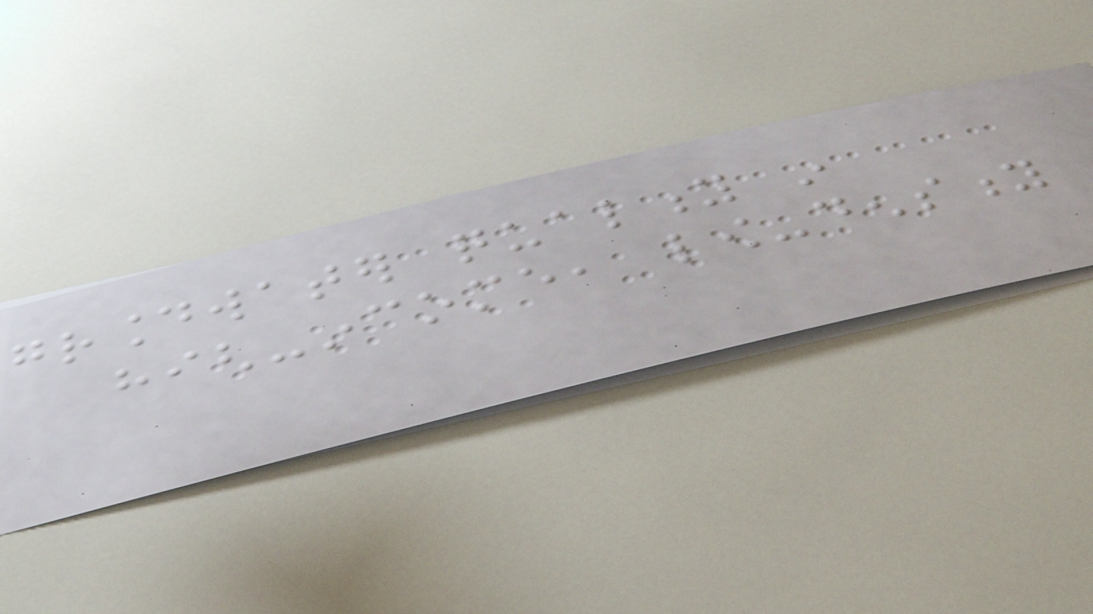groundwater quality in
high-income, low-density
